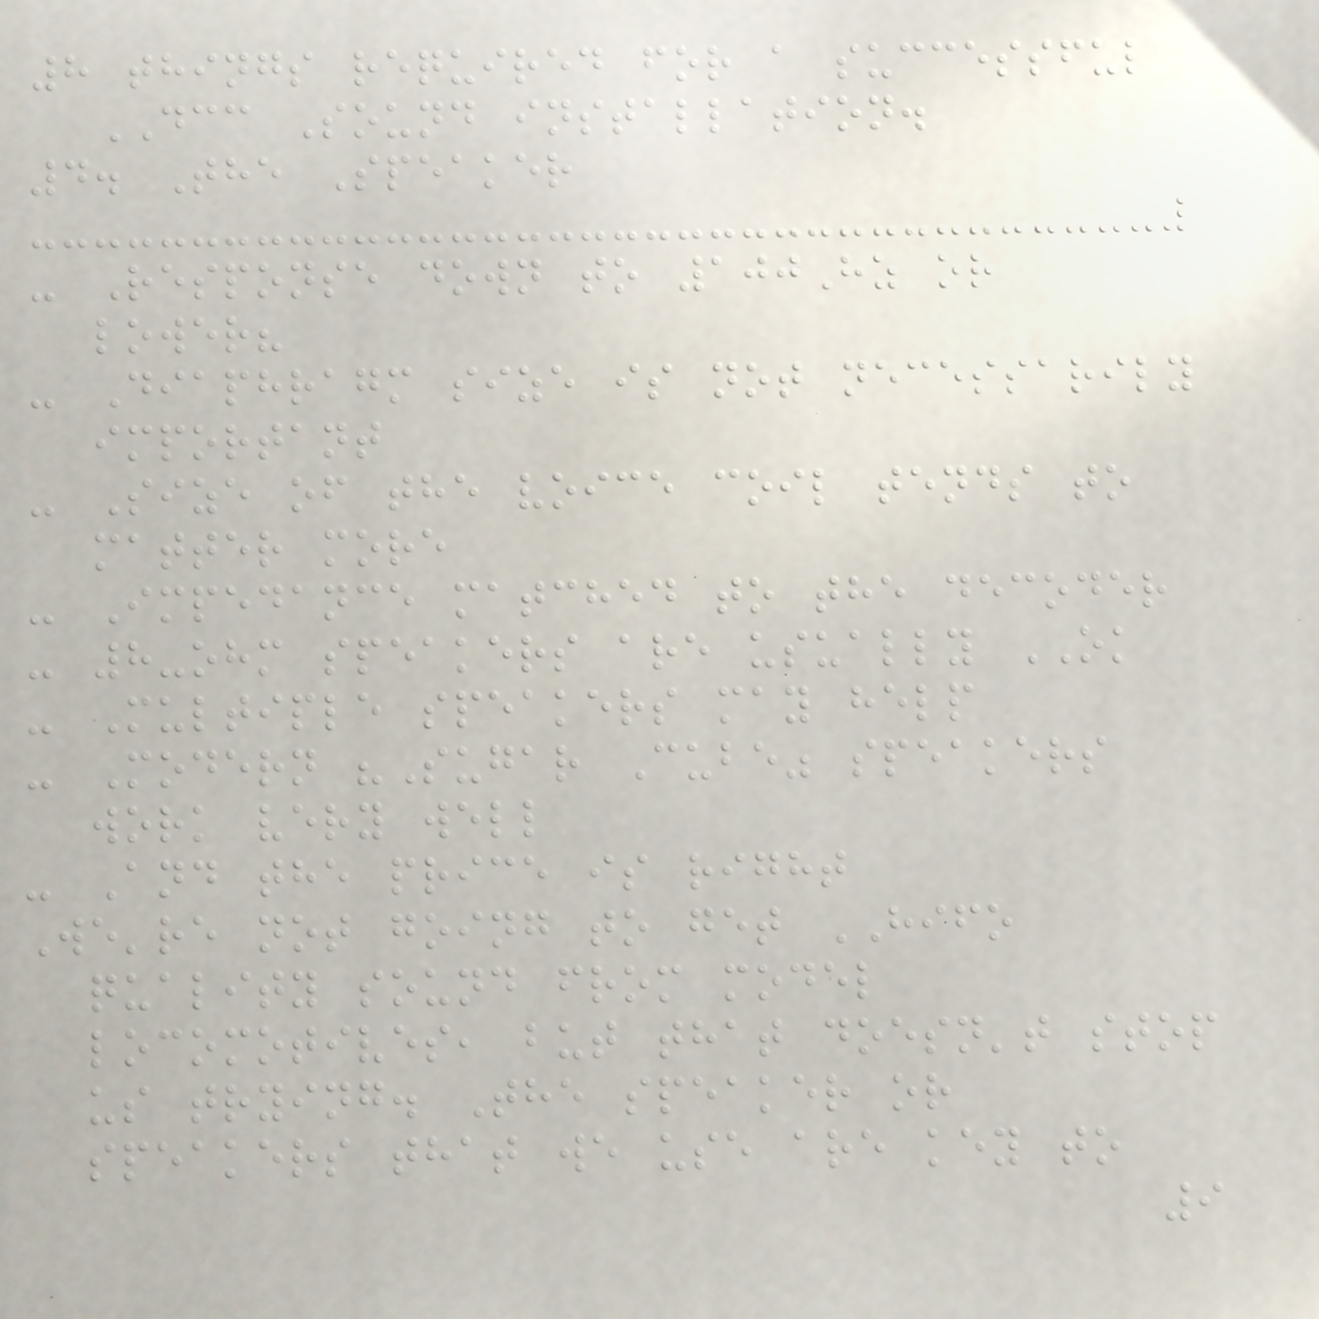8 things required for a successful
DCC Sound installation.
4. The Speaker
- Response down to 100Hz or
lower?
- Diaphragm size is not necessarily
important
- Size of the voice coil tends to
matter more
- Impedance matched to the decoder
- 8-ohm speakers are usually OK
- Multiple speakers may help
- Modern "Sugar Cube" speakers
work very well
- And the price is right
We're not going to get HIFO
quality sound from model
locomotives, but that doesn't stop
us trying. The speaker or
speakers that we use are key to
9
